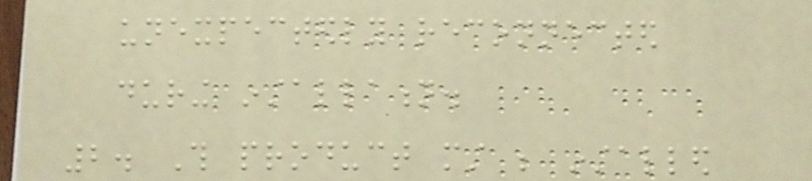unexpectedly reconnected
during installation.
2. This product must be installed
